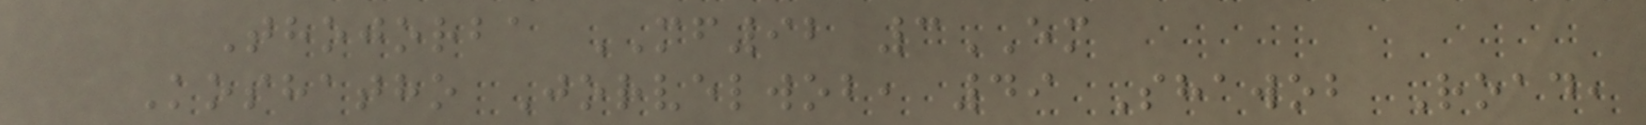Thojorba MF92 3EM
Koshatho Jorvelwob, 49 Shawob Road,
